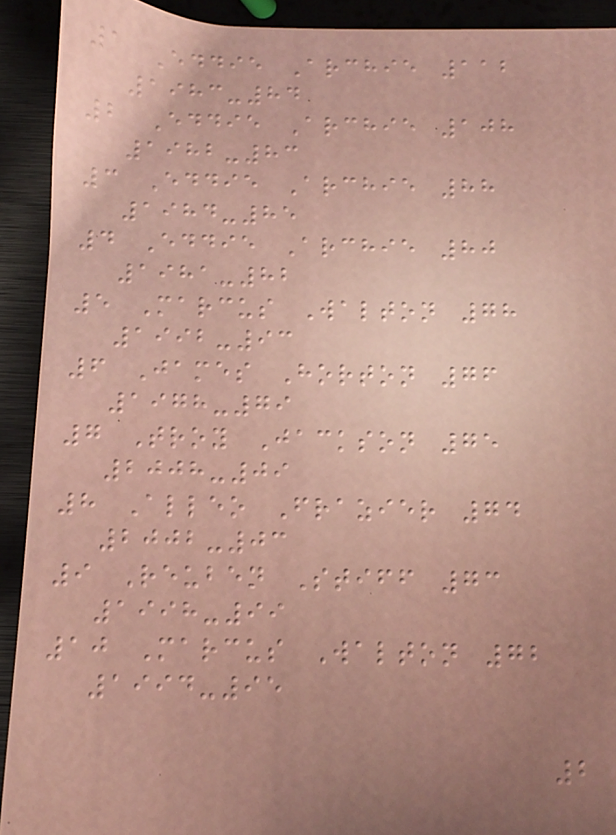1 Eddie Archie 112
1983-84
2 Eddie Archie 108
1982-83
3 Eddie Archie 88
1984-85
4 Eddie Archie 80
1981-82
5 Marcus Walton 78
1992-93
6 James Horton 76
1978-79
7 Troy Jackson 75
2008-09
8 Alleo Frazier 74
2002-03
9 Reuben Stiff 73
1998-99
10 Marcus Walton 72
1994-95
2
